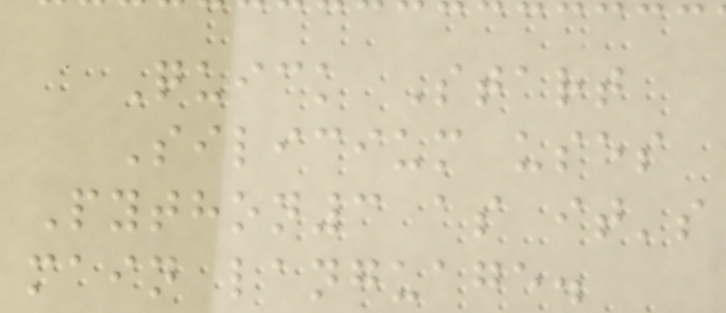Quick Start
Silicium uses
Python3 as it's
main language.
